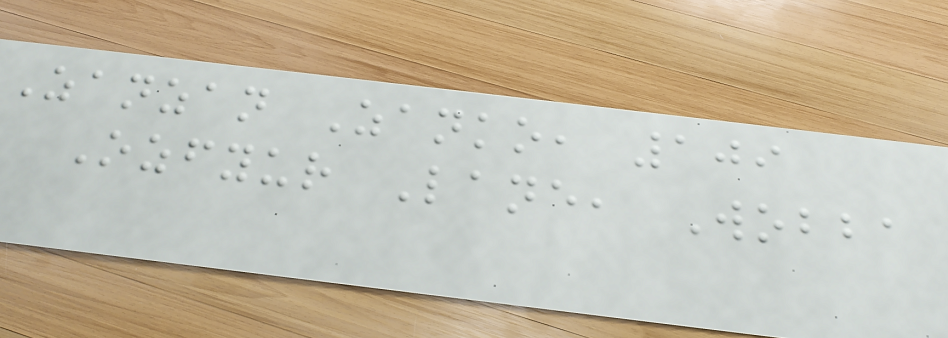Zanzan Zanko, 109
Ozfyur Lane, Wobba
